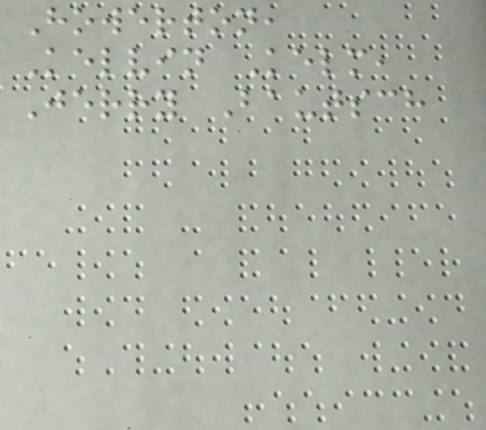Howerton,
Kelvin Kelm,
Jerry Bautsch
